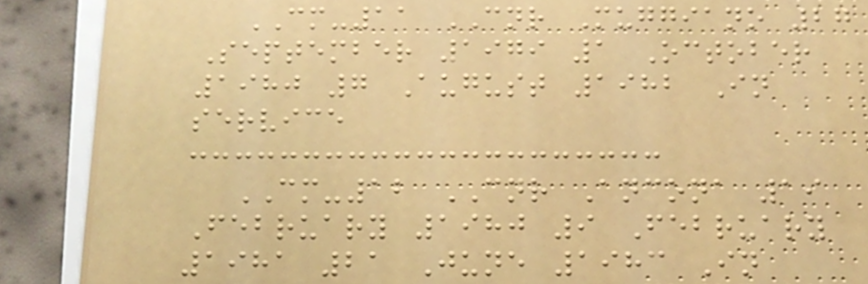CM-11 CNR Muggiano 27
September 1979 1 October
1980 7 August 1982 In
service
CM-12 CNR Ancona 19
February 1980 9 February
1981 21 June 1983 In
